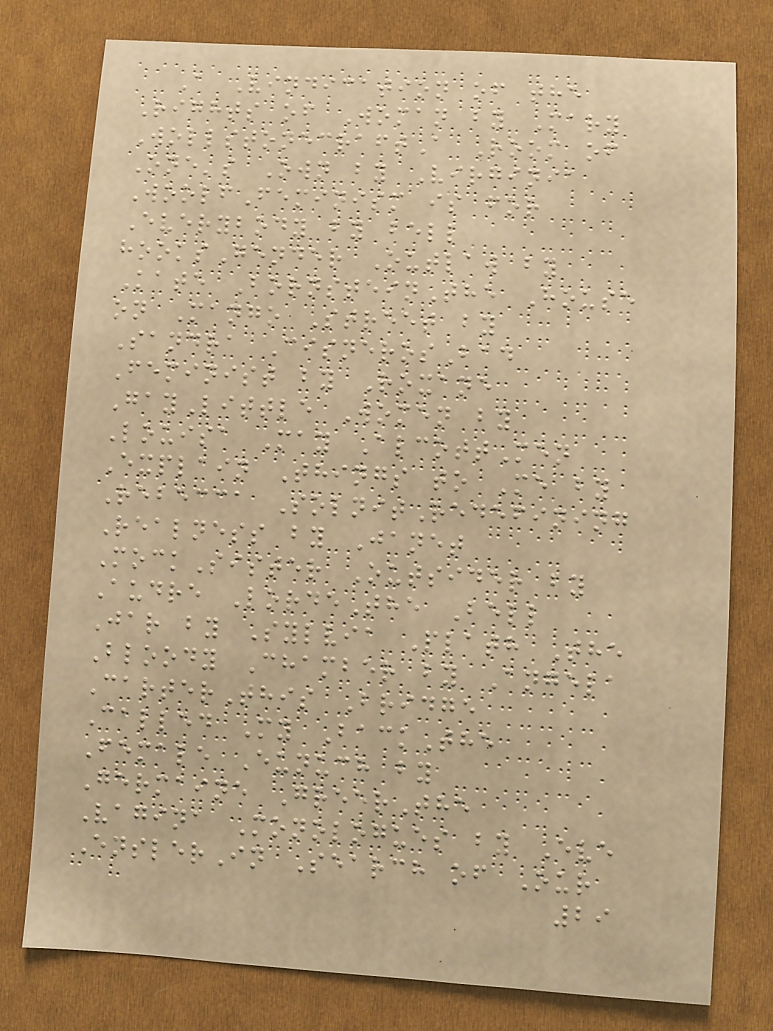A Vindication of the
Rights of Woman by Mary
WollstonecraftA Room of
One's Own by Virginia
WoolfFeminism is for
Everybody by bell
hooksGender Outlaw by
Kate BornsteinThe House
on Mango Street by
Sandra CisnerosBad
Feminist by Roxane
GayLittle Women by
Louisa May AlcottMen
Explain Things to Me by
Rebecca SolnitRedefining
Realness by Janet
MockSister Outsider by
Audre LordeThe Bell
Jar by Sylvia Plath The
Bloody Chamber by Angela
CarterThis Bridge
Called My BackThe
Female Eunuch by
Germaine GreerThe
Vagina Monologues by Eve
EnslerIn Search of Our
29
